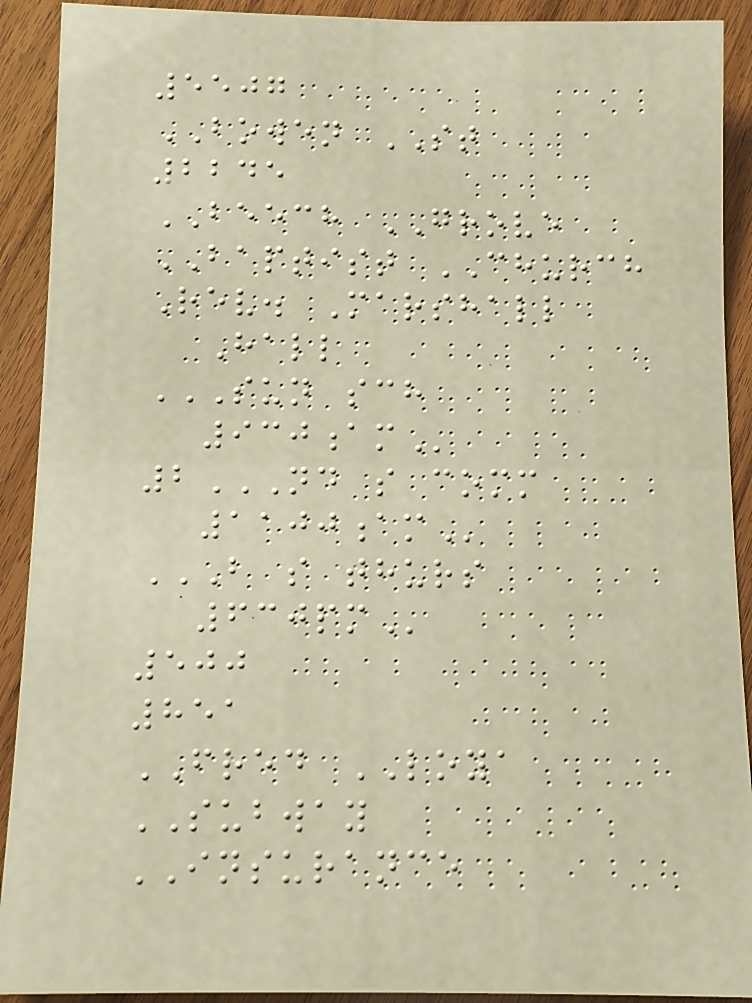5507
BOWEN ST
2245
BEECH GROVE
BAPTIST CHURCH
Rev. Marshall
Hall
SUN SCH
930AM
2ND S COMM
1100AM
B S THURS
630PM
500
851
FRED LOYA
SUBWAY
INSURANCE
